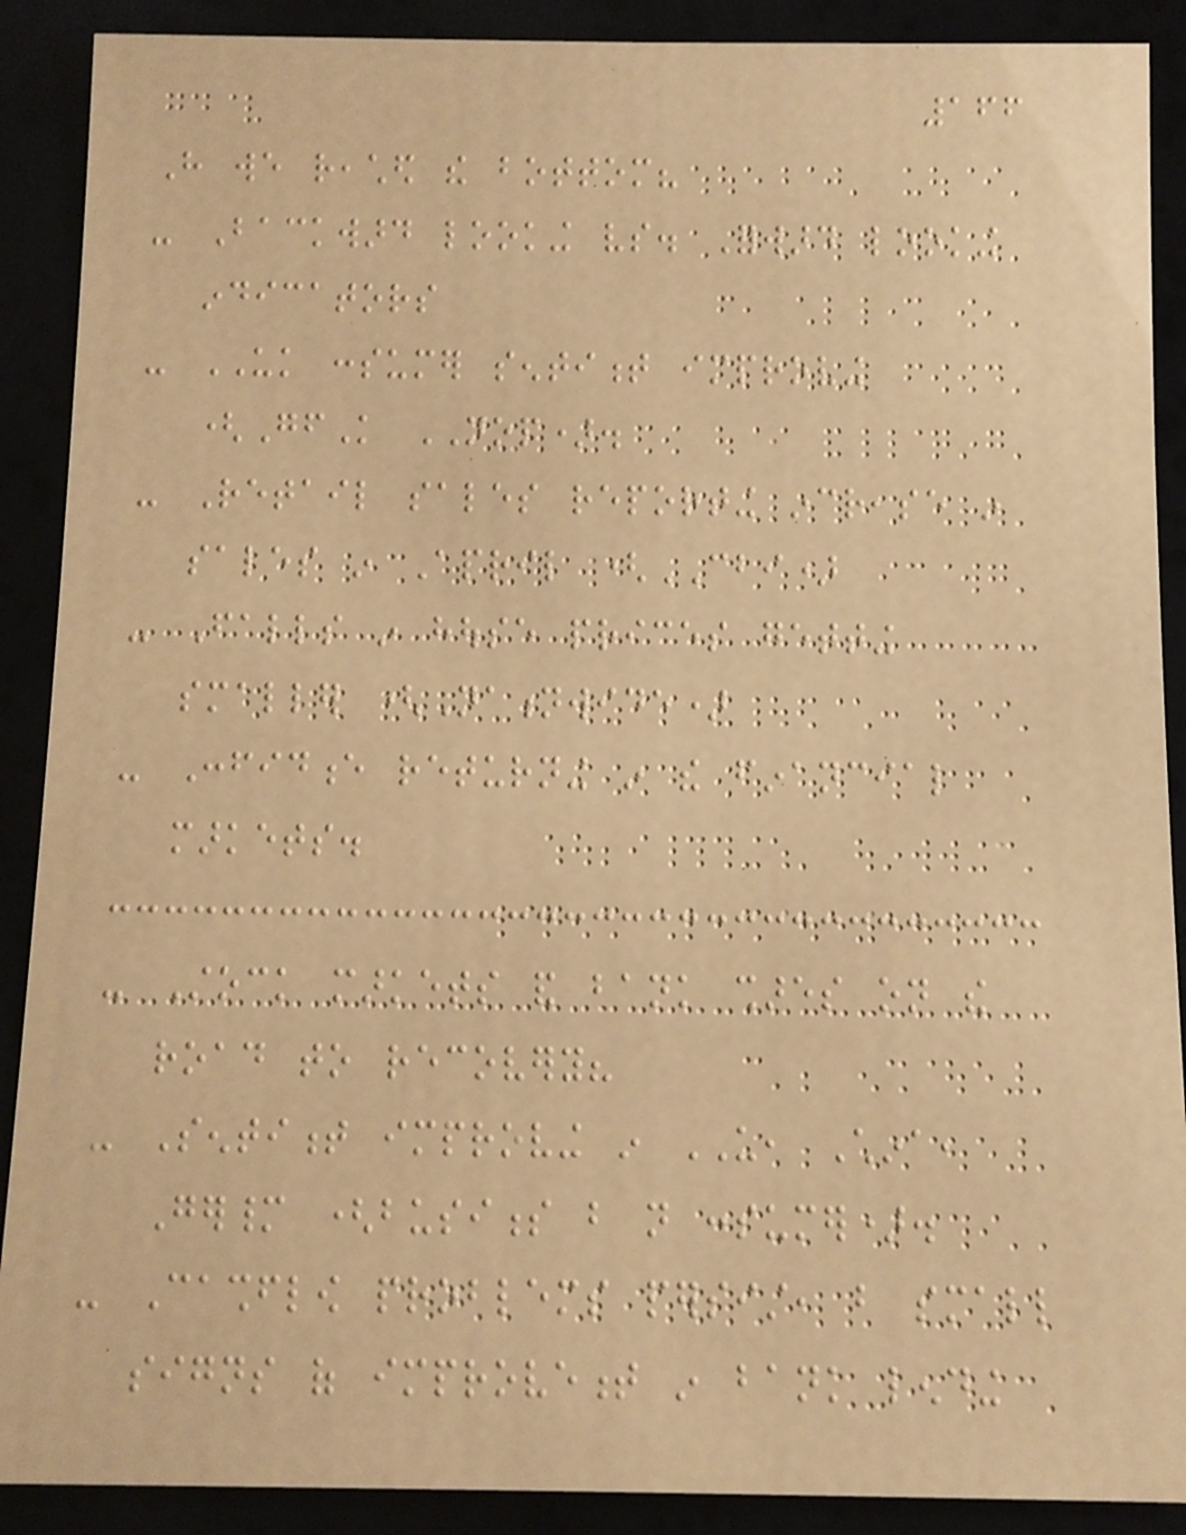166
Have we reached the bottom?
- Backward looking vs. Forward looking
indicators
- UK consumer sentiment improving
(GfK NOP).
- Retail sales reporting increase in
sales in April (CBI)
- Falls in house prices getting
smaller (Nationwide)
- Confidence returning in the financial
markets.
- Stock markets and bank shares on the
road to recovery?
- Sentiment improving in US, China,
Germany (business but not consumer).
- Cashflow problems persist, but small
signs of improvement in bank lending
